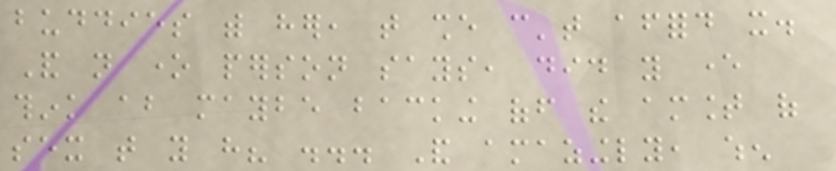buddies with her, that she can't afford it.
And not one person says, did you ever
think about maybe backing off the amount of
sex that you have? ... And amazingly, when
